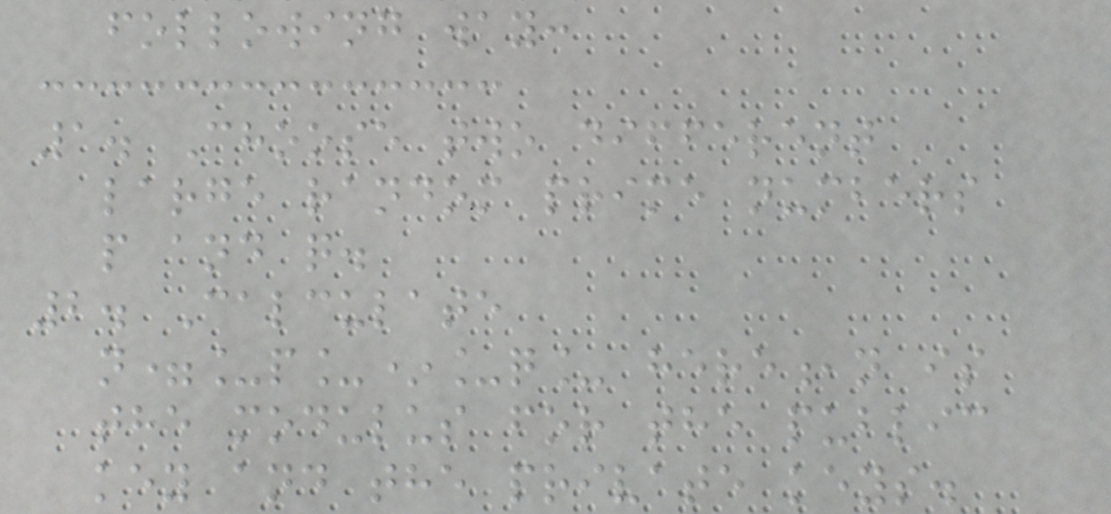following way:
1. Choose two different
large random prime numbers
p and q.
2. Calculate
n=_p_*_q_ here,n is
the modulus for the public
key and the private keys.
